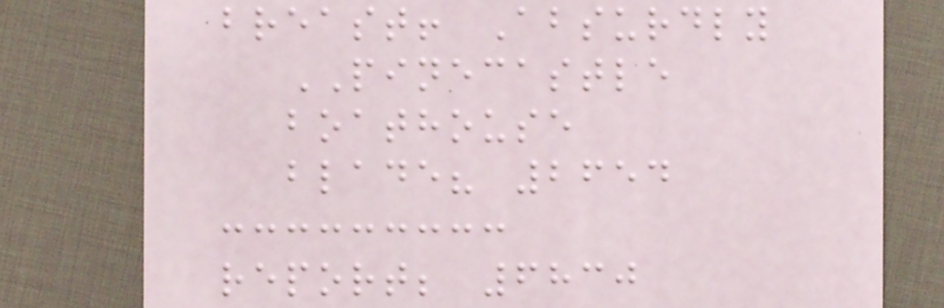breast! Absurdly
PINECASTLE
boathouse
blade? 2654
report; 6830
